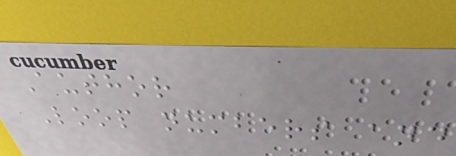Author
Loop numbers and
